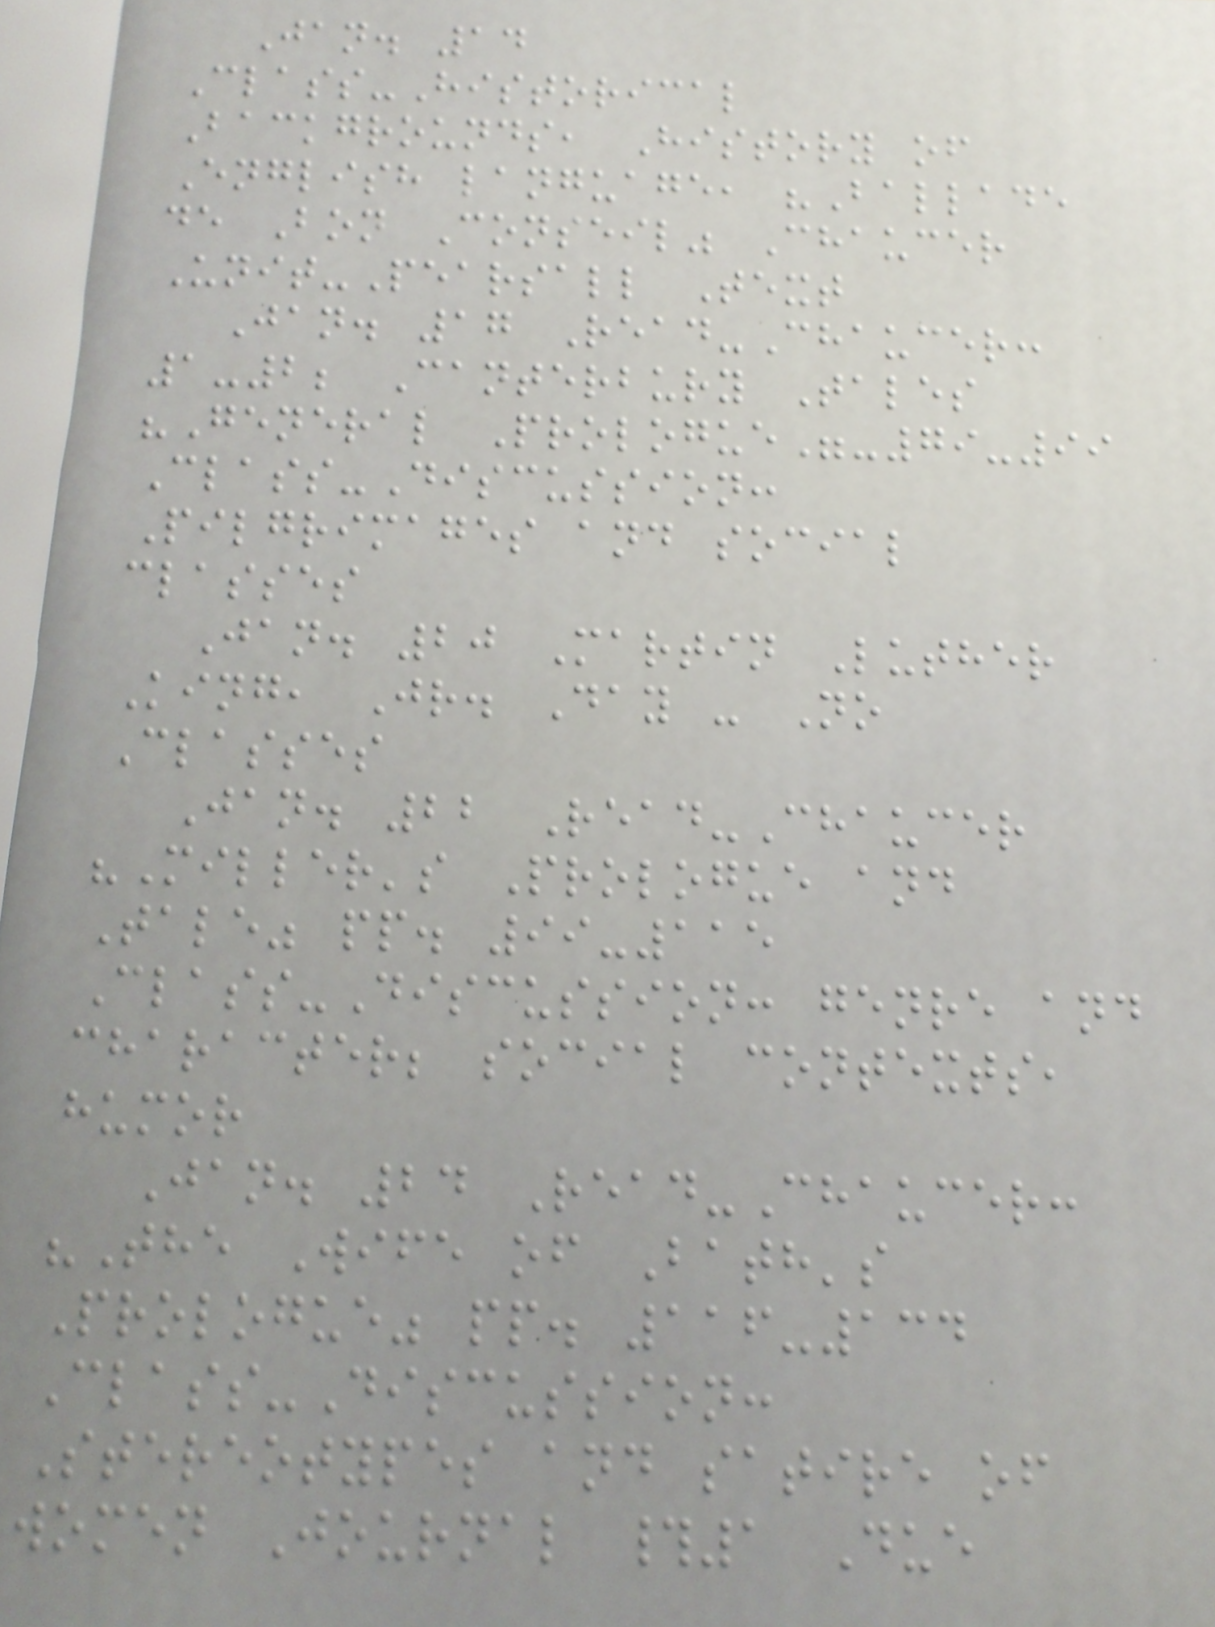Jan. 14
Class-Historical
Backgrounds, History of
English language, "Ballade
de Bon Conseil" Chaucer
Unit-Pearsall Text
Jan. 17 Read-Chaucer:
1-2; Canterbury Tales
"General Prologue"-79-99
Class-Discussion:
Pilgrimages and social
classes
Jan. 20 Martin Luther
King, Jr. Day - No
Classes
Jan. 22 Read-Chaucer
"Miller's Prologue and
Tale" pp. 99-115
Class-Discussion: genre and
character; social contexts,
humor
Jan. 24 Read-Chaucer:
"The Wife of Bath's
Prologue" pp. 116-134
Class-Discussion:
Stereotypes and satire of
women Journal #1 Due
